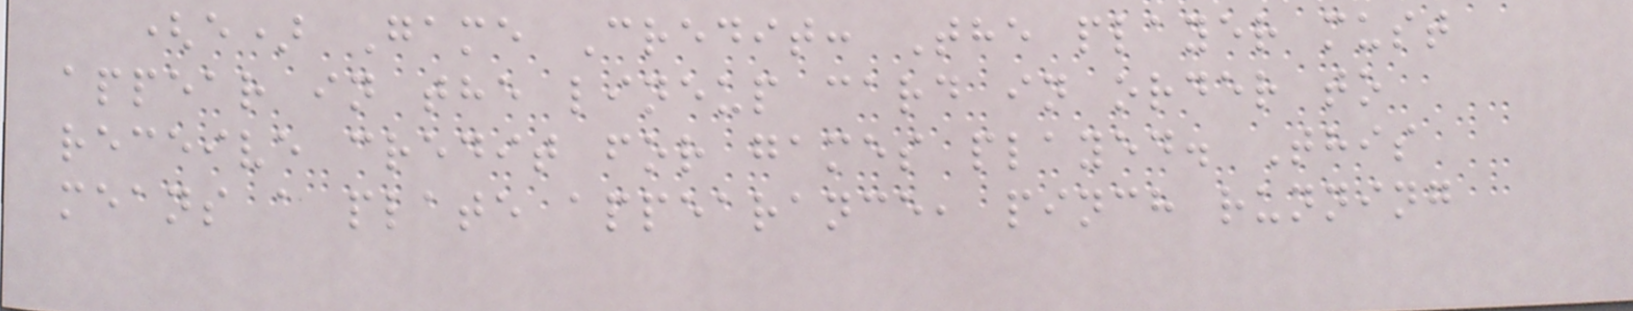(e) Game Credit: The player must
appear in the lineup card in order to
receive credit for games played. This
means a plate appearance, pinch running
